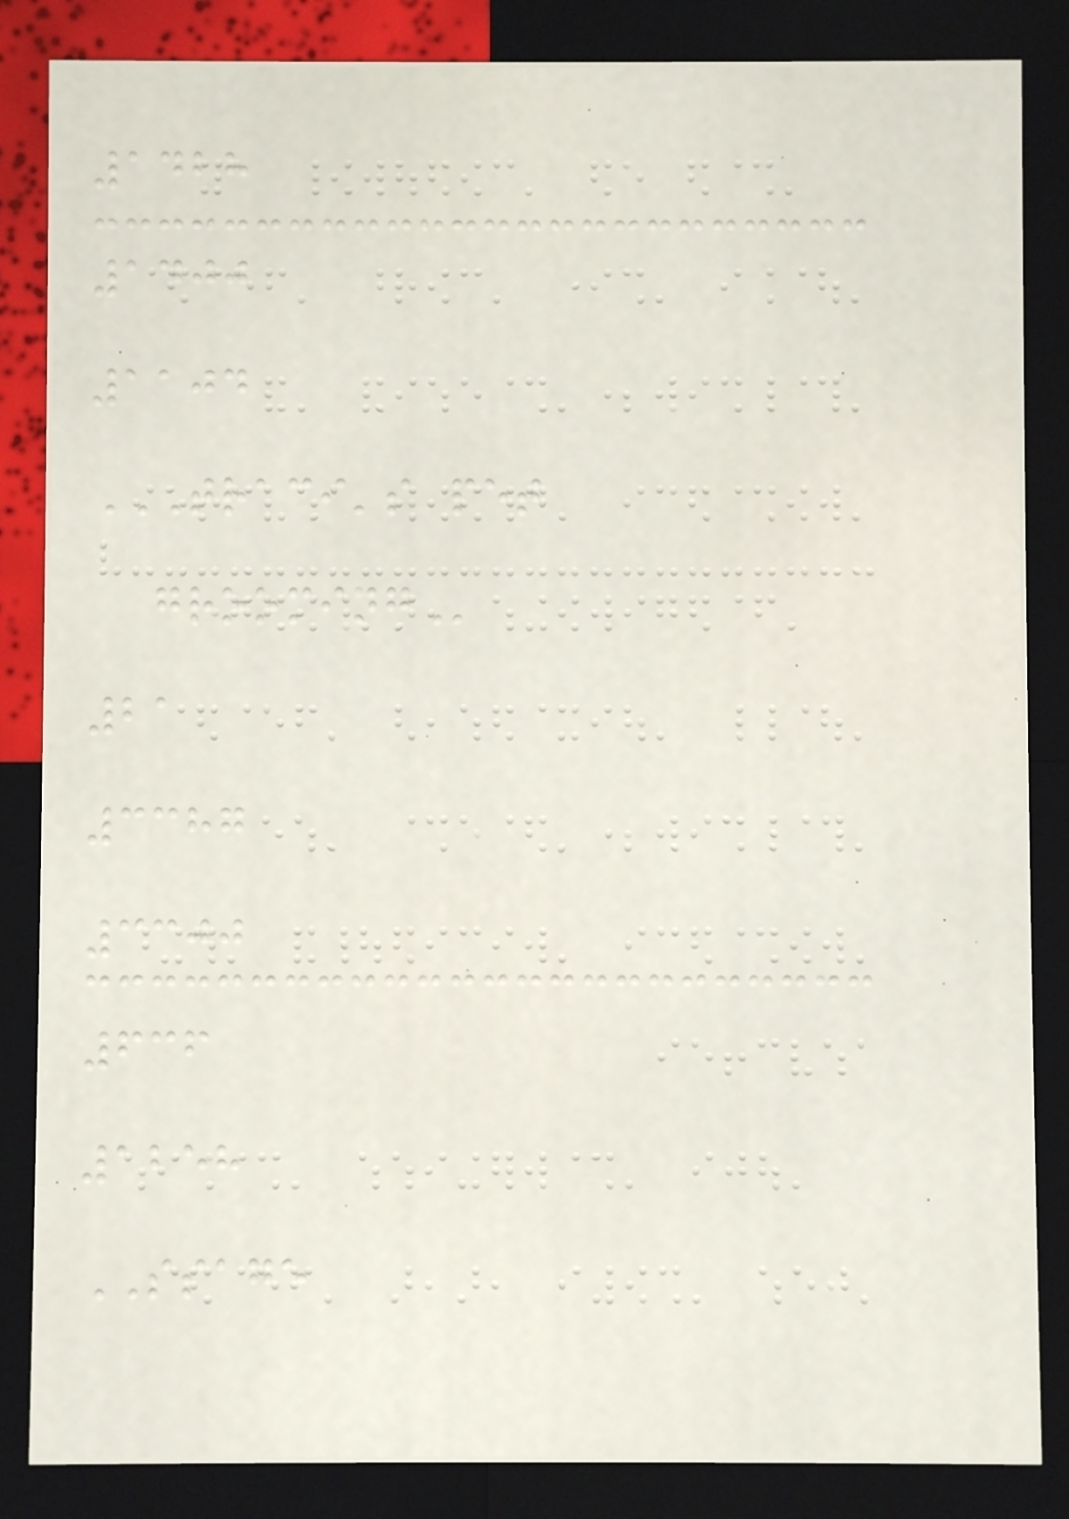1428
1400
1104
TRACI'S PET
GROOMING
21
3387
3300
636
1258
SSAGE
